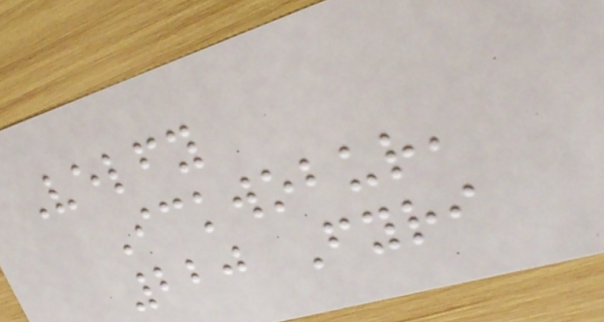Velfy
Ickwobur,
220 Fyri
